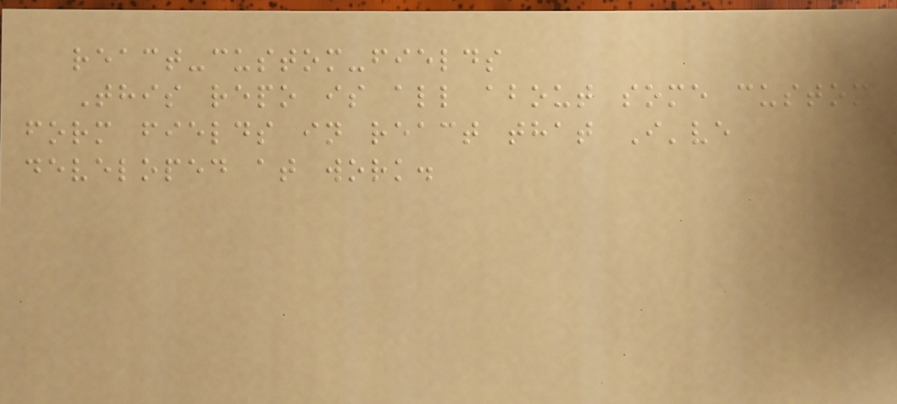react-custom-fields
This repo is all about some custom
form fields in react that I've
developed at work.
